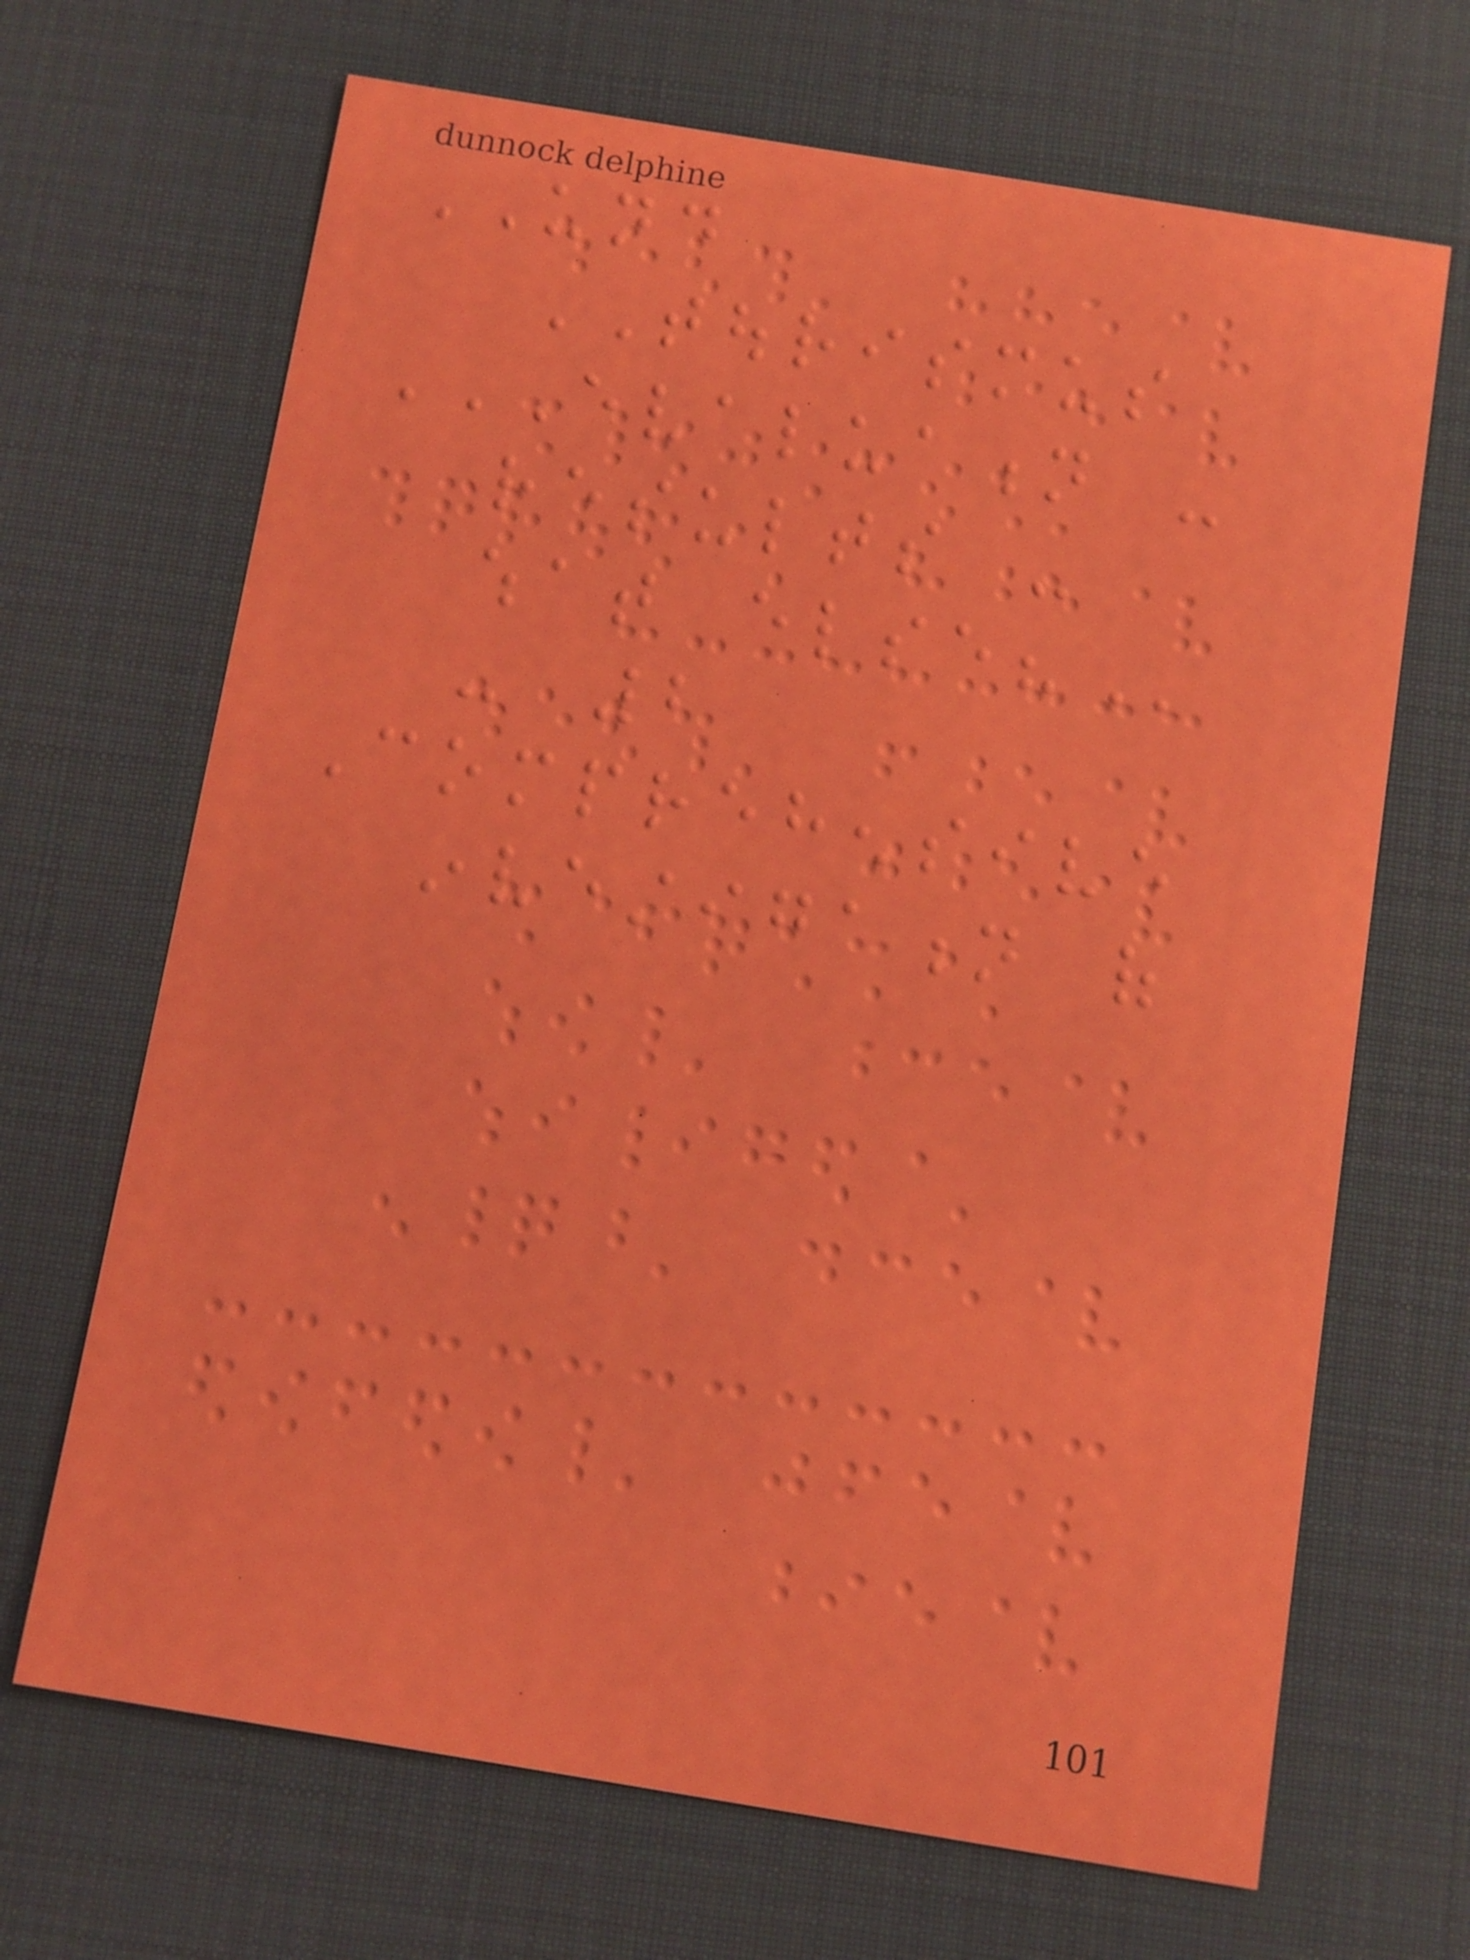UND
TOURISMUS
EVALUATION -
RESULTS -
WHAT ELSE?
- 2
Comprehensive
investigation of
